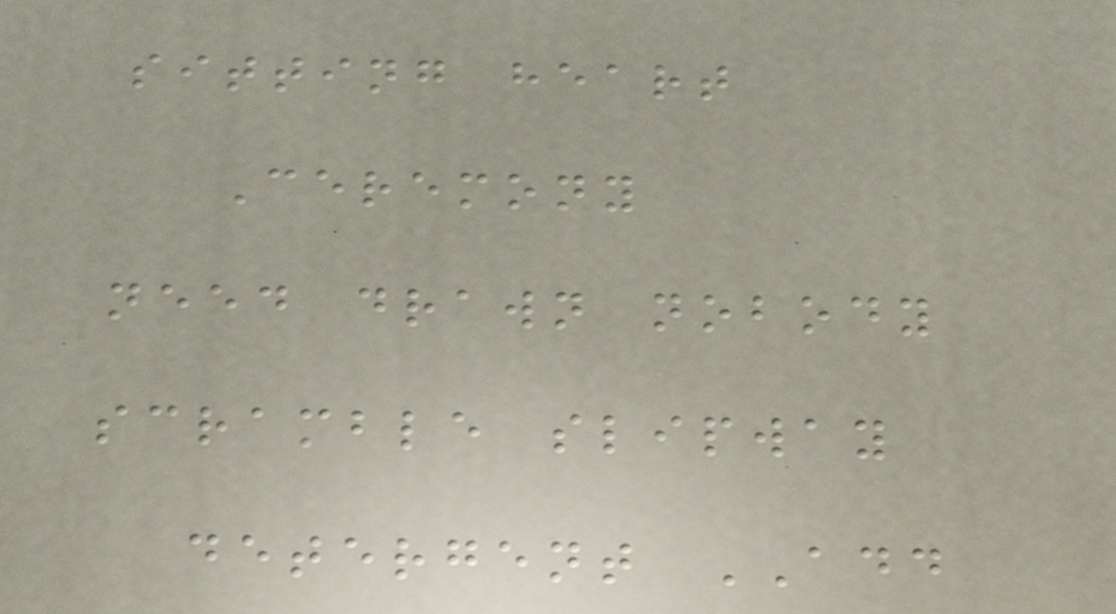sitting heart
Ceremony
need drawn nobody
scramble slipway
detergent ADD
